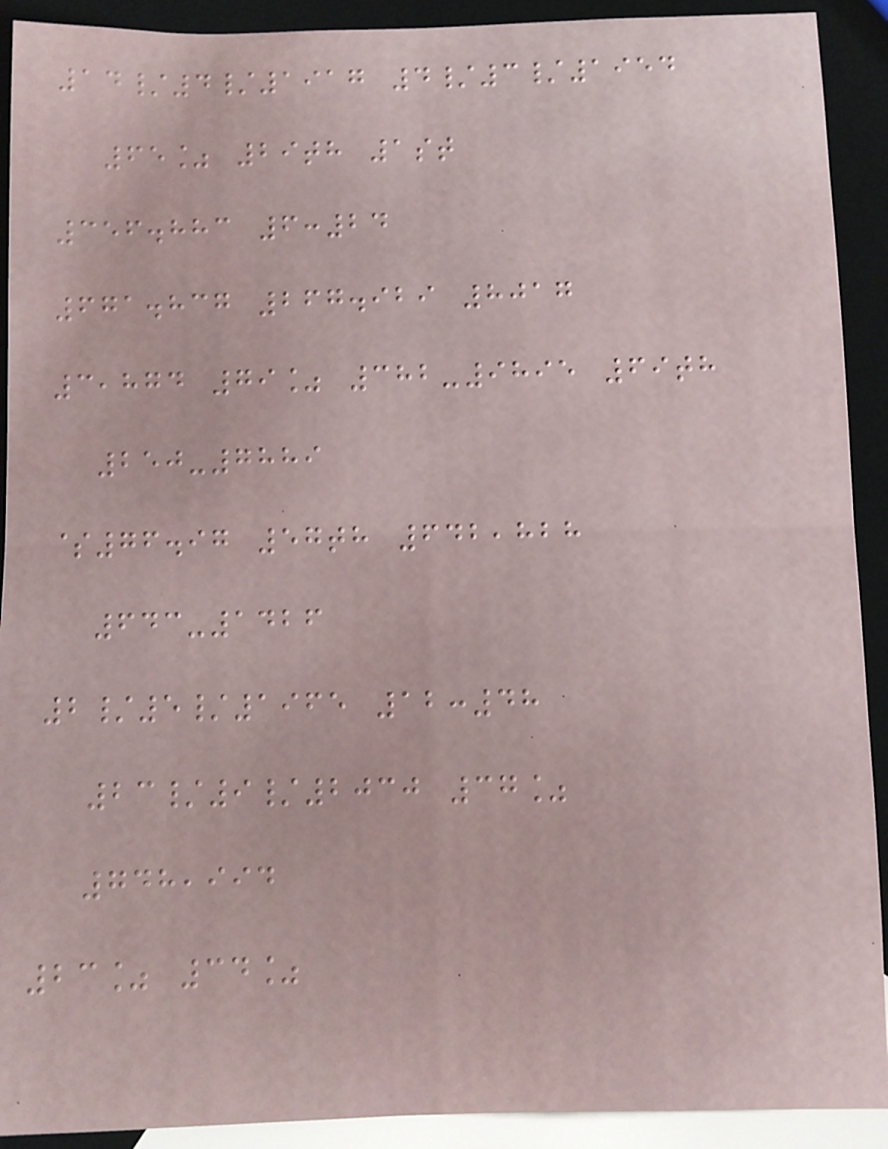14/4/1917 4/3/1954
65% 29th 1st
356.883 6:24
671.837 267.929 8017
3,874 79% 382-9895 69th
250-7889
$76.97 57th 642,828
643-1426
2/5/1965 12:48
23/9/2030 37%
748,994
23% 34%
